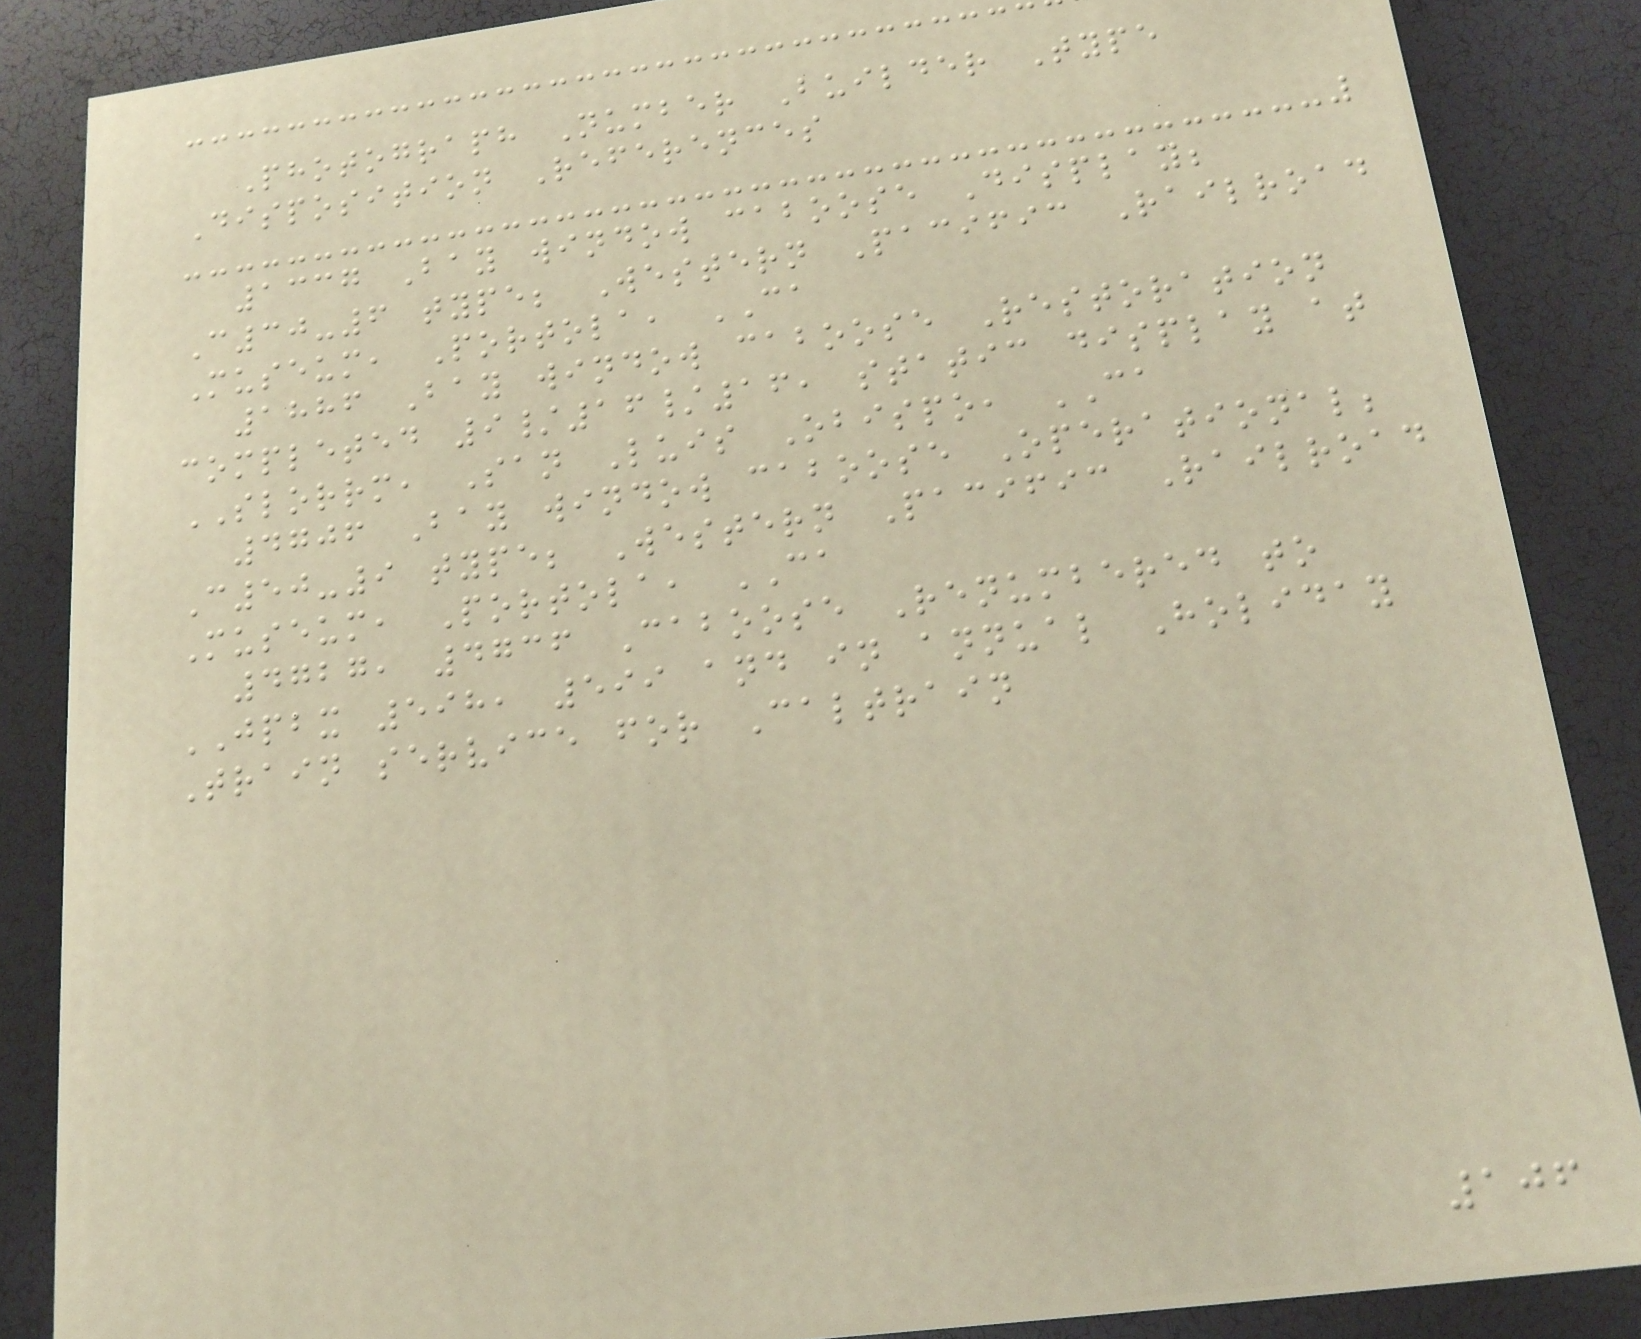Photograph Number Builder Type
Disposition References
1337 Bay window caboose Display;
C30-6 type; Western Pacific Railroad
Museum, Portola, CA
1886 Bay window caboose Restoration
completed 9/16/16, static display at
SLORRM, San Luis Obispo, CA
4706 Bay window caboose Operational;
C50-9 type; Western Pacific Railroad
Museum, Portola, CA
4727, 4736 Caboose Renumbered to
JPBX 598, 599 and in annual Holiday
Train service for Caltrain
106
